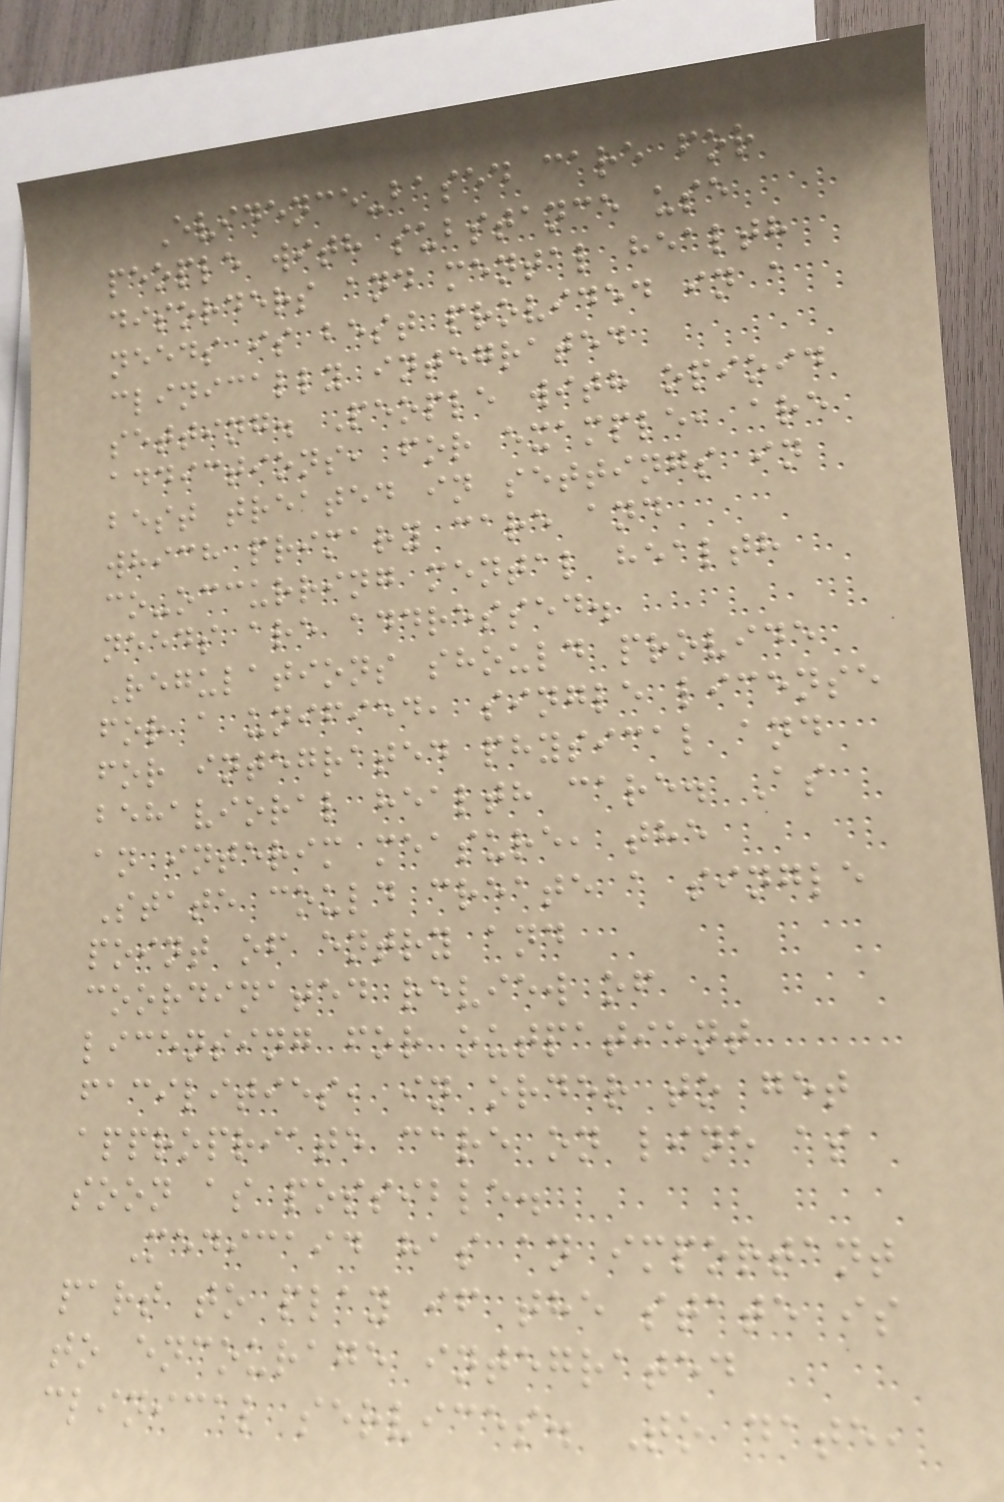Evidence-based care for
people with substance use
disorders and mental health
needs is best provided in a
clinically integrated
setting. People with opioid
addictions, for example, are
best treated in settings in
which primary care and
co-occurring mental health
needs are addressed.
Regulations should provide
for a unified, single license
for integrated physical and
behavioral health care. As
an interim measure, the
State could create a single
point of entry and
coordinated review of
licensing for outpatient
facilities, in order to get
appropriate care on line as
soon as possible.
Medicaid has an important
part to play if the state is
to encourage integrated
clinical services. To date,
